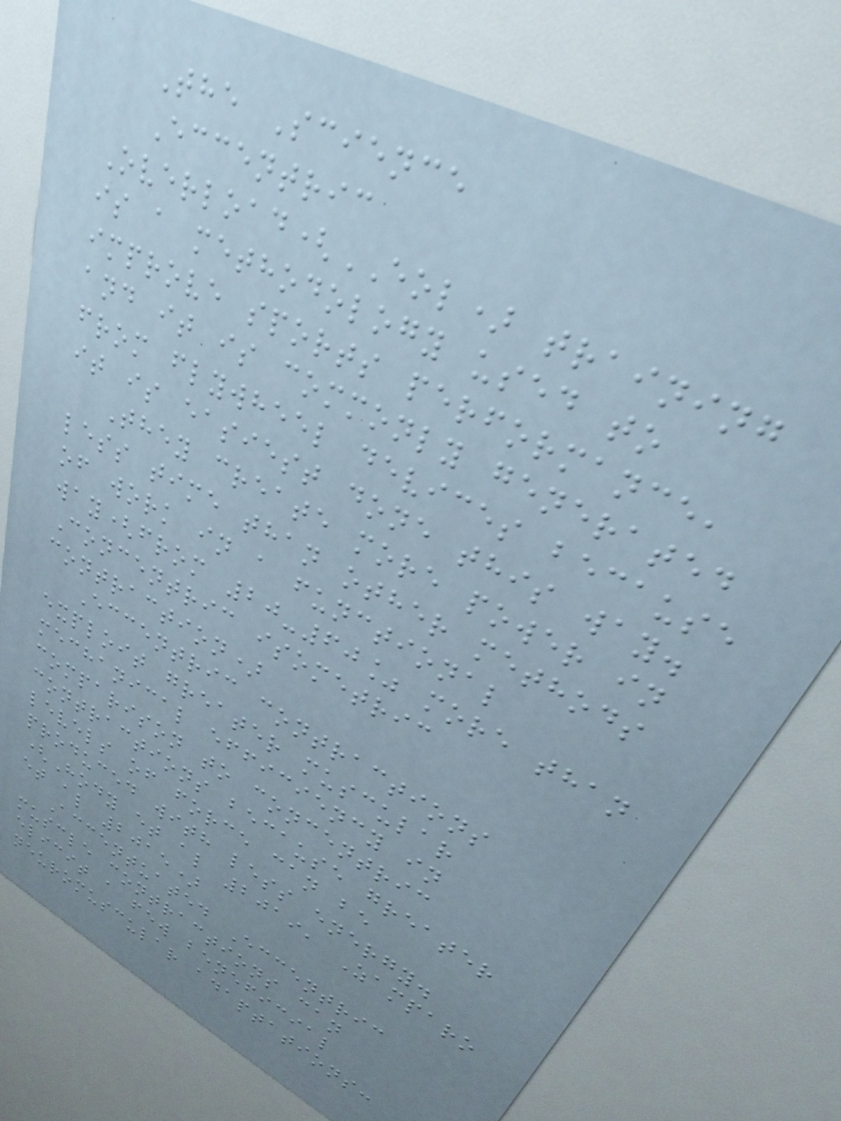The Science
Eccentric
Overload(EOL) training
is a methodology used to
improve sports performance,
and it is commonly generated
from flywheel devices because
it is easiest done this way.
They create more power in
less time than other methods
of work in a functional
way(from 20-60% more than
Concentric isometric
contraction)
Eccentric contractions
exploit greater muscular
mechanical efficiency in
comparison to concentric
contractions because greater
levels of force can be
produced with less energy.
(Hody et al 2019, Zamparo
et al 2015)
Accentuated Eccentric
muscle contractions can
elicit a few beneficial
neuromuscular adaptations:
